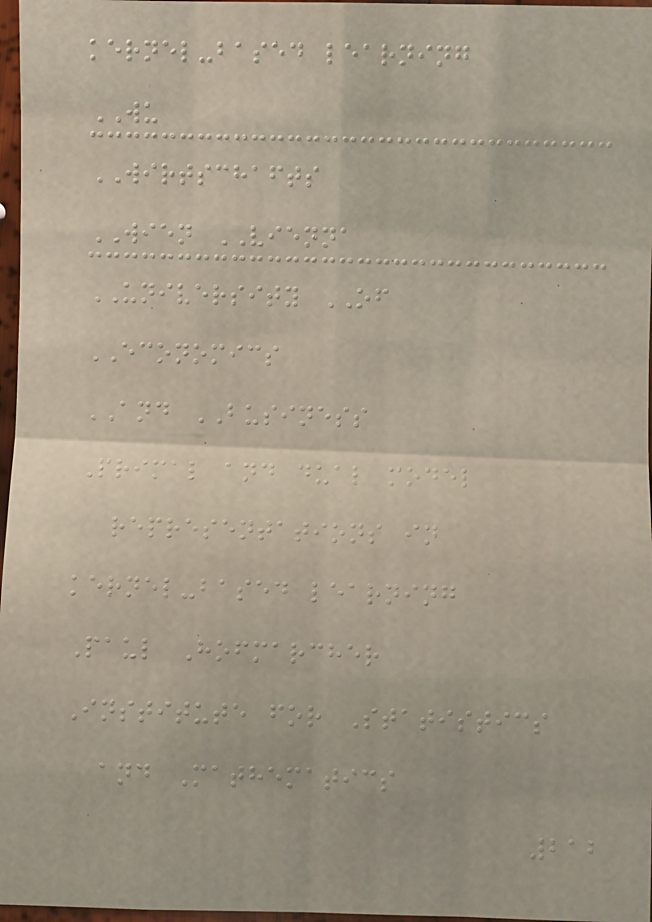kernel-based learning
WU
WIRTSCHAFTS
WIEN VIENNA
UNIVERSITY OF
ECONOMICS
AND BUSINESS
Primal and dual model
representations in
kernel-based learning
Paul Hofmarcher
Institute for Statistics
and Mathematics
212
